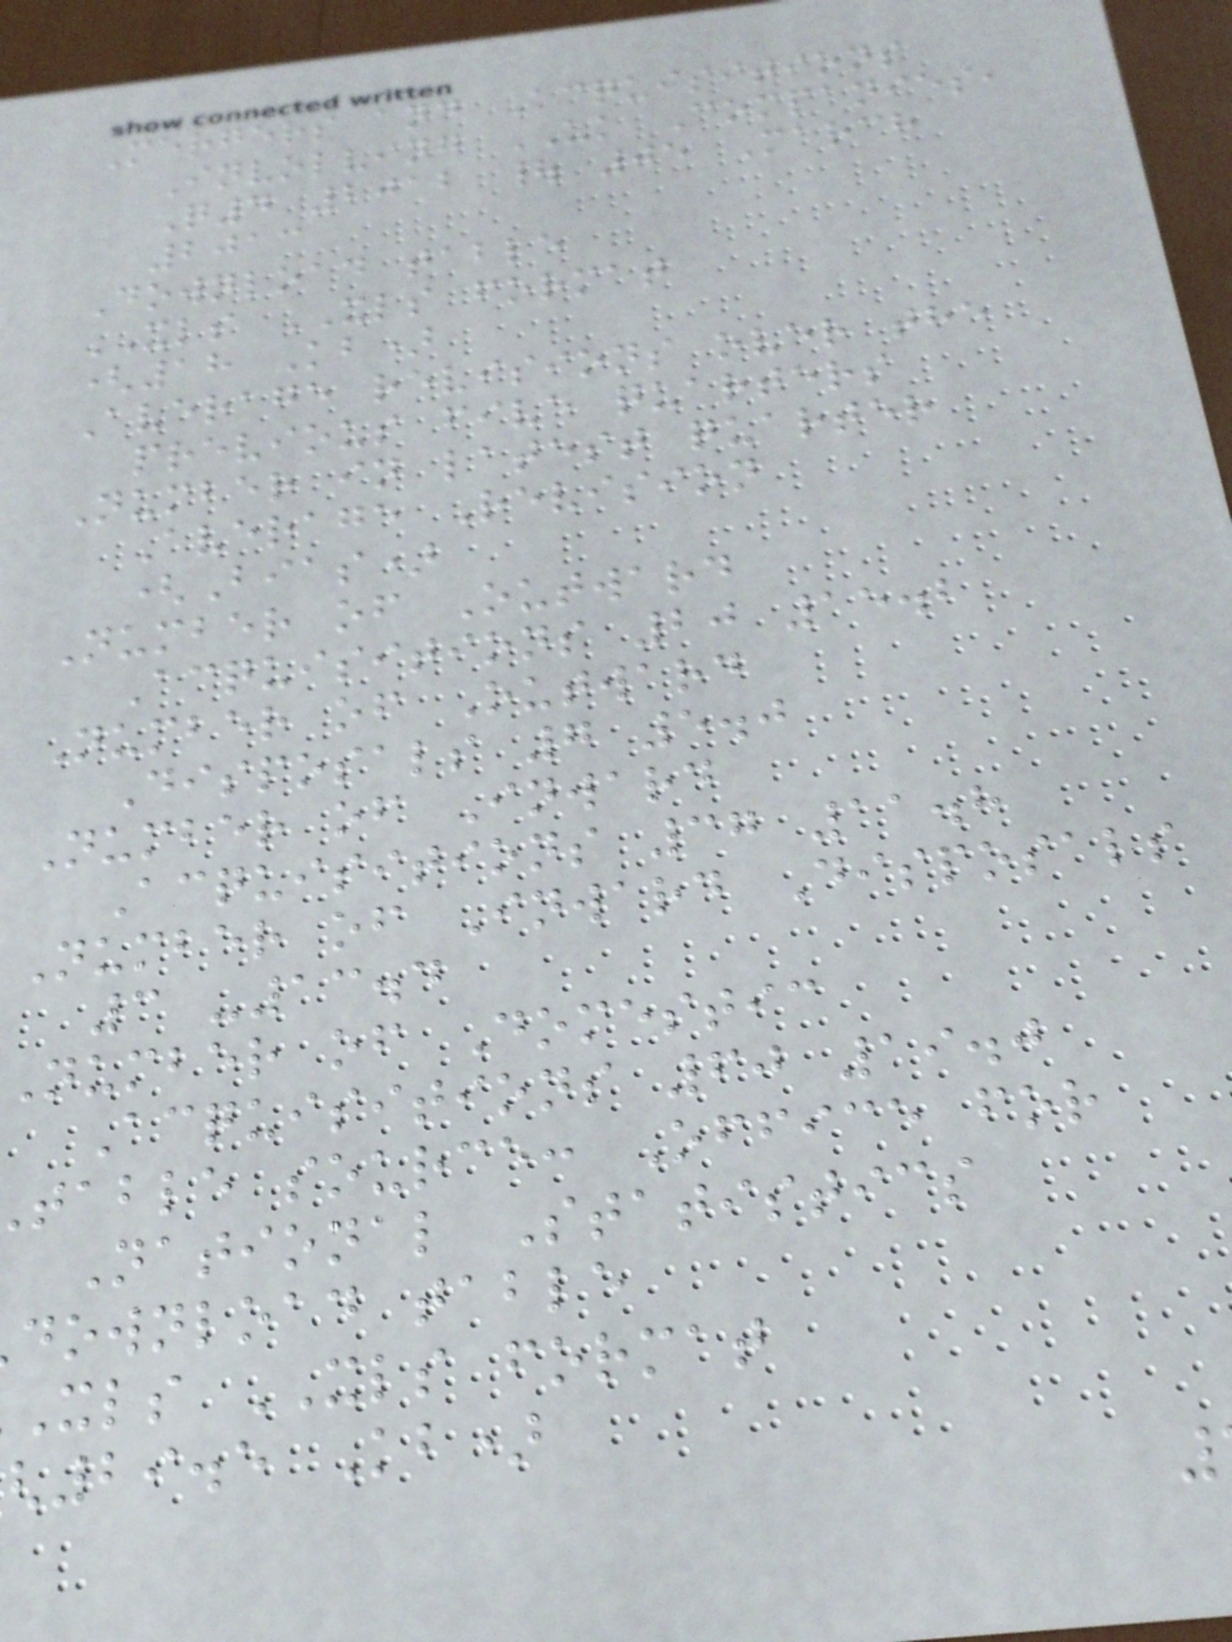Mergers and Acquisitions
Involving UK Companies,
Q4 2012 | 05 March
2013
Download table
XLS XLS format
(18 Kb)
Average revisions over the
previous five quarters
Number in latest quarter
Average Revision
(Bias)
Number of Outward
Acquisitions 20 15.2
Number of Outward
Disposals 7 5.0
Number of Inward
Acquisitions 37 11.8
Number of Inward Disposals
3 -13.4
Number of Domestic
Acquisitions 60 19.0
table source: Office for
National Statistics
download table
xls XLS format
29.5 Kb)
